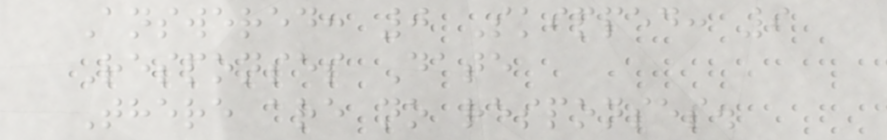Answered: 0 Skipped: 9
Responses Date
There are no responses.
